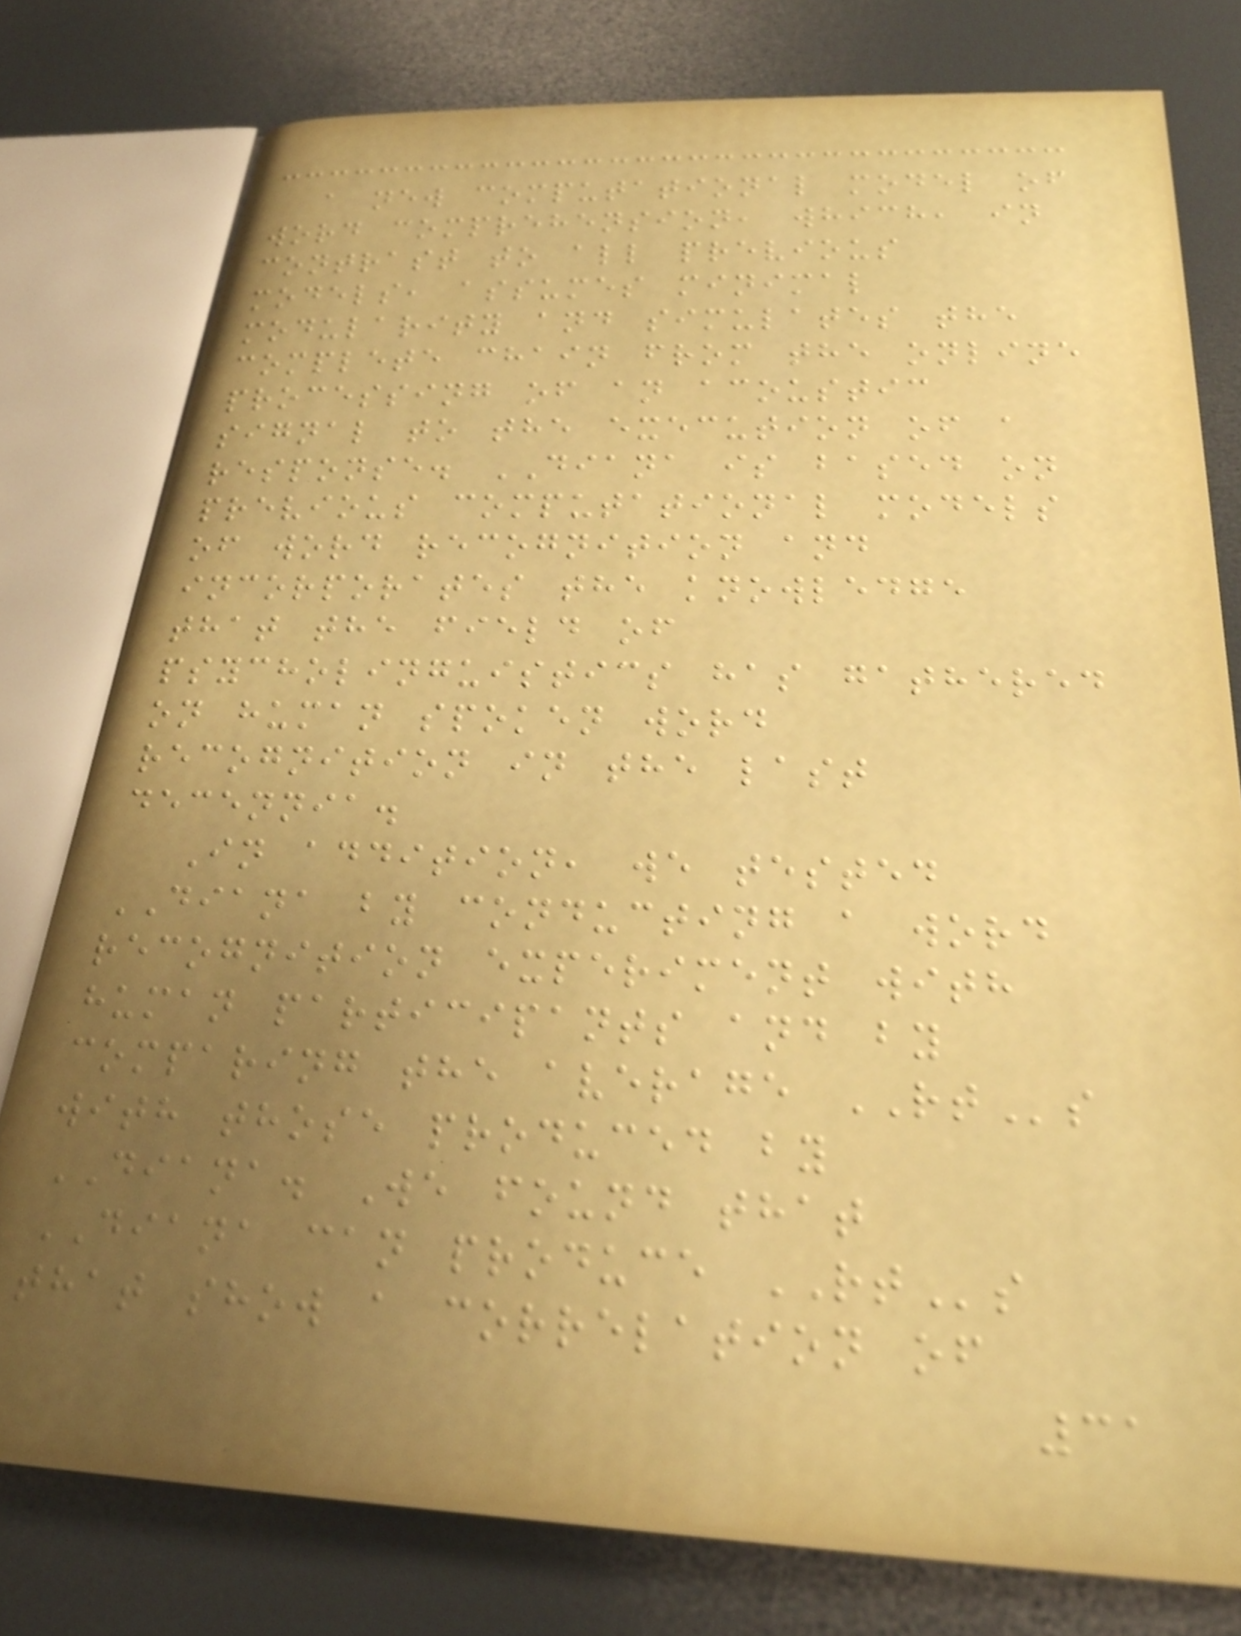a new computational model of
word comprehension, which, in
contrast to all previous
models, assumes minimal
modularity and simulates the
complete chain from the online
processing of an acoustic
signal to the execution of a
response. DIANA is based on
previous computational models
of word recognition and
incorporates the knowledge
that the field of
psycholinguistics has gathered
on human spoken word
recognition in the last
decennia.
In addition, we tested
DIANA by conducting a word
recognition experiment with
human participants and by
comparing the average RTs
with those produced by
DIANA. We found that
DIANA can produce RTs
that show a correlation of
31
